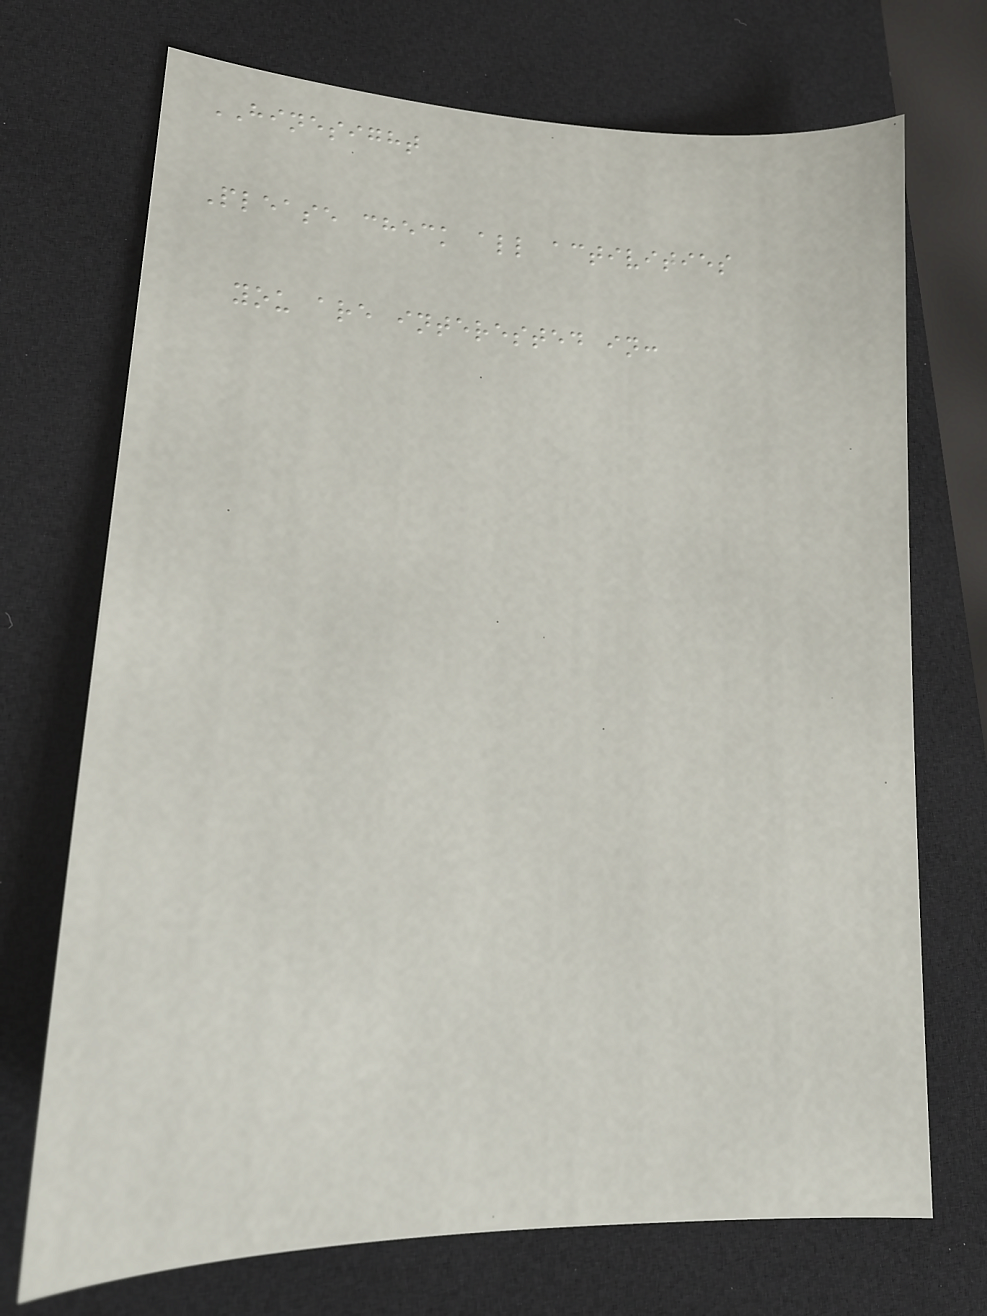HINESIGHT
Please check all activities
you are interested in:
